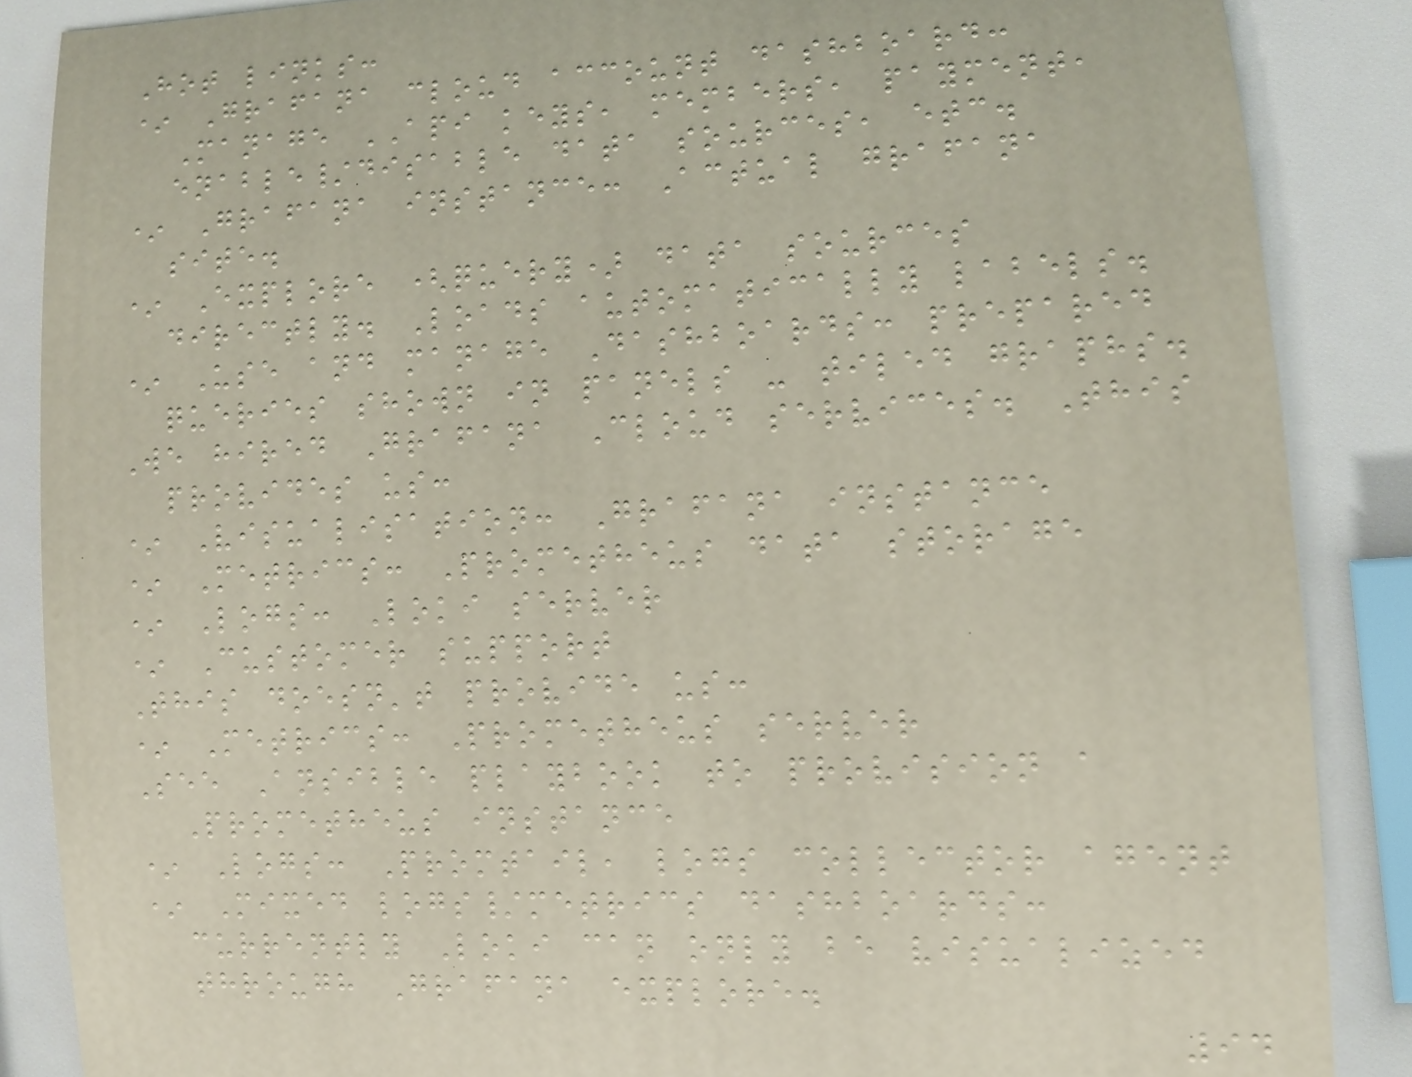Hot links:
* Grafana cloud account dashboard:
Manage API keys, members, payment,
enable/disable data sources, etc.
* Grafana instance: Actual grafana
site.
* Explore (query) data sources
directly. Loads automatically labels.
* Use and manage Dashboards: prepared
queries shown in panels - tiled graphs.
We hired Grafana Cloud services. This
provides us:
* Visualisation: Grafana instance
* Metrics: Prometheus data storage
* Logs: Loki server
* Customer support
This doesn't provide us:
* Metrics: Prometheus server
See Ansible playbook to provision a
Prometheus instance
* Logs: Promtail, logs collector agent
* Mixed logs/metrics dashboards:
currently Loki can only be visualized
through Grafana explore.
94
